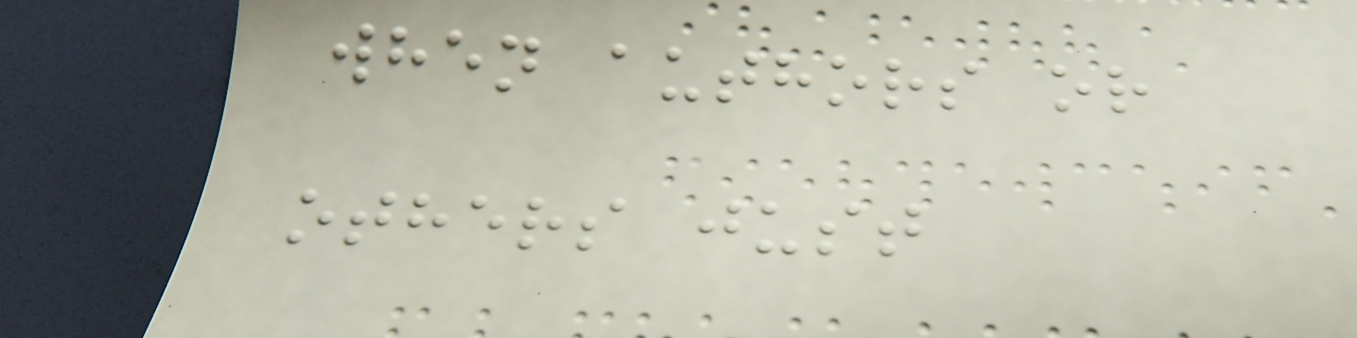when authors or
others just
